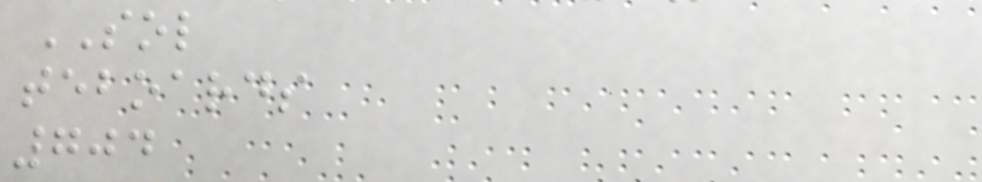SOL
teboards
704
